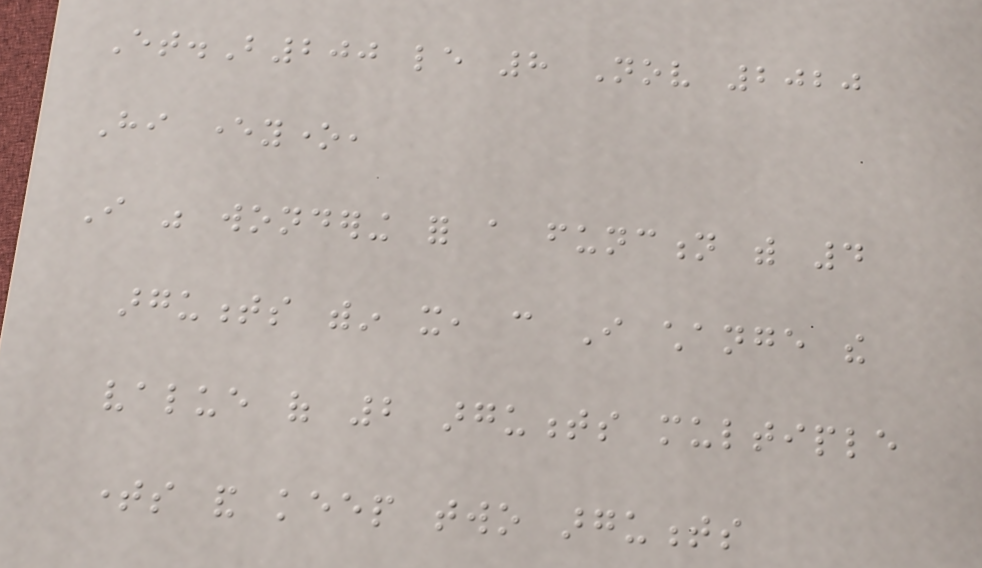Et.B200 le 8 Nov 2020
Hi everyone,
I was wondering for a function with 4
arguments within it, can I change the
value of 2 arguments multiple
times and keep two arguments
